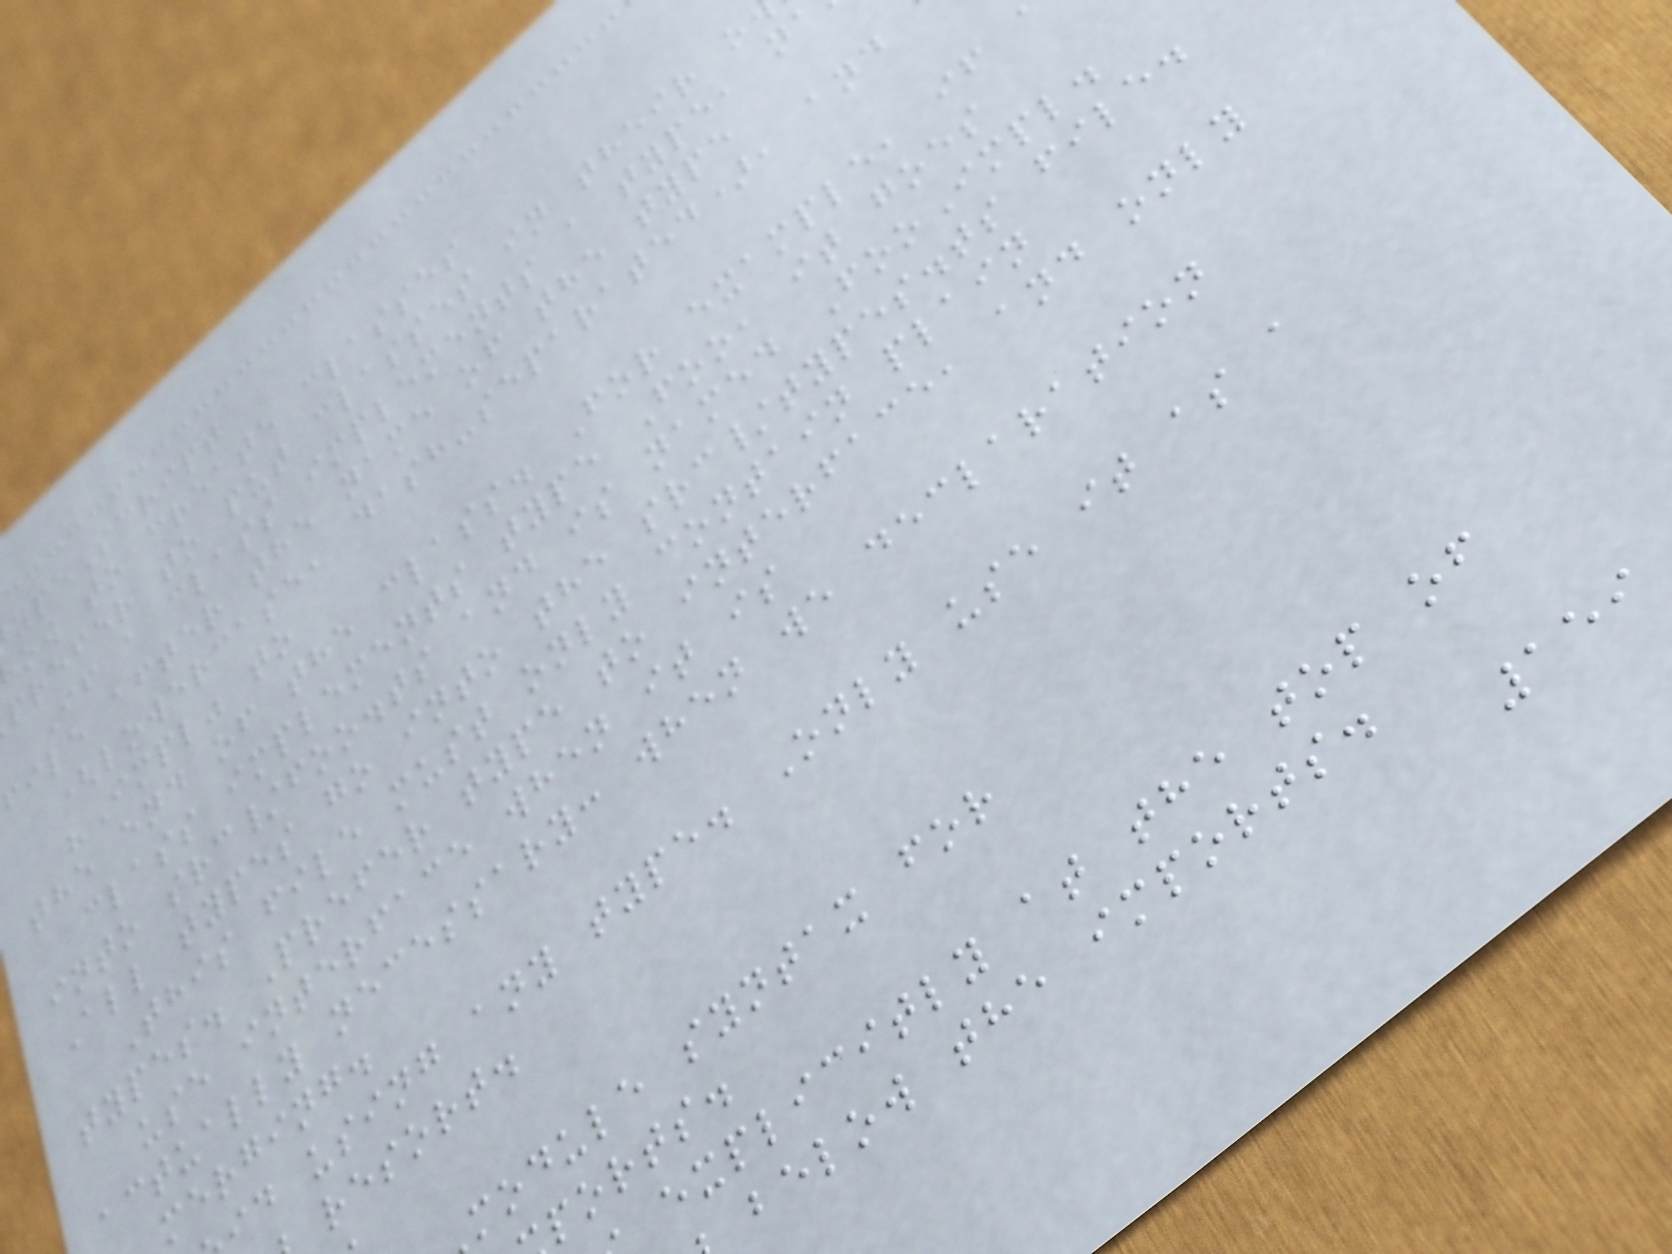ypeScript
ow to create classes
prefer to put classes in their o
If a class implements a type, n
file after the name of the type
(lowercase, dash-separated), and
"Impl" to
the end of the class. For example, if
class implements type Foo, it goes
into src/foo.ts and is named FooImpl.
All types go into the src/types.ts file.
This file must only contain plain
types. Prefer type to interface, and only
use interface when it is
actually necessary: when we declaration
merging.
id using any type. Only use it as a
resort.
module syntax for
ports.
explicitly at the top of
below the imports.
159
